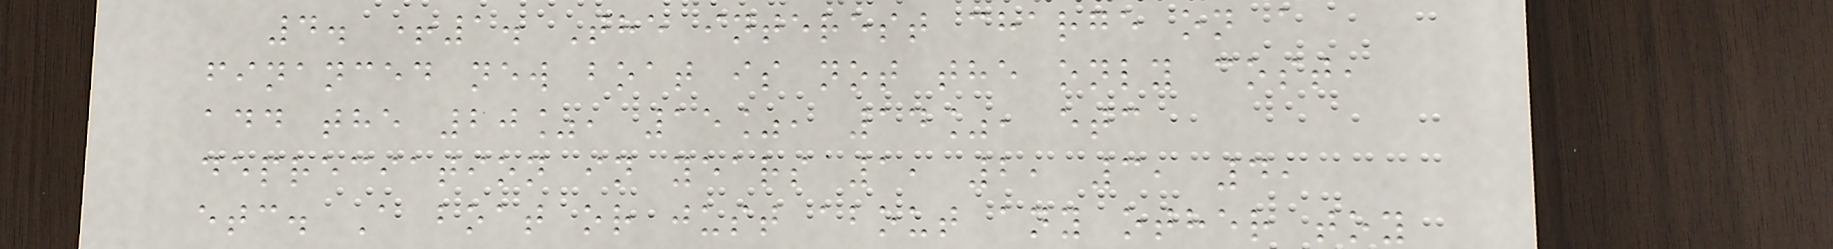4. +1. The interest charge on a
financed new boat is not the only cost,
add the 20%, 15%, 14%, etc
depreciation in years 1, 2, 3, 4,
etc. A boat or just about any other toy
